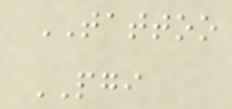TATTOO
PGI
